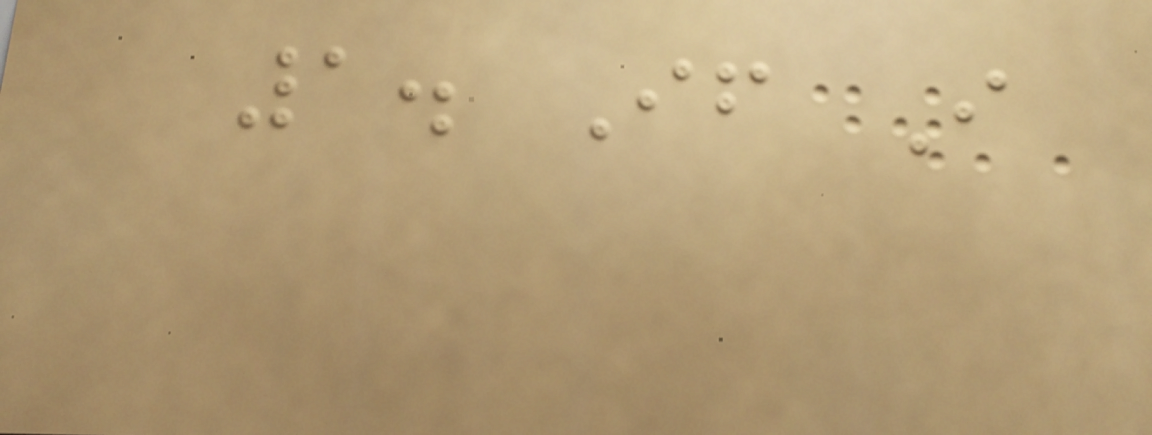1. If I
